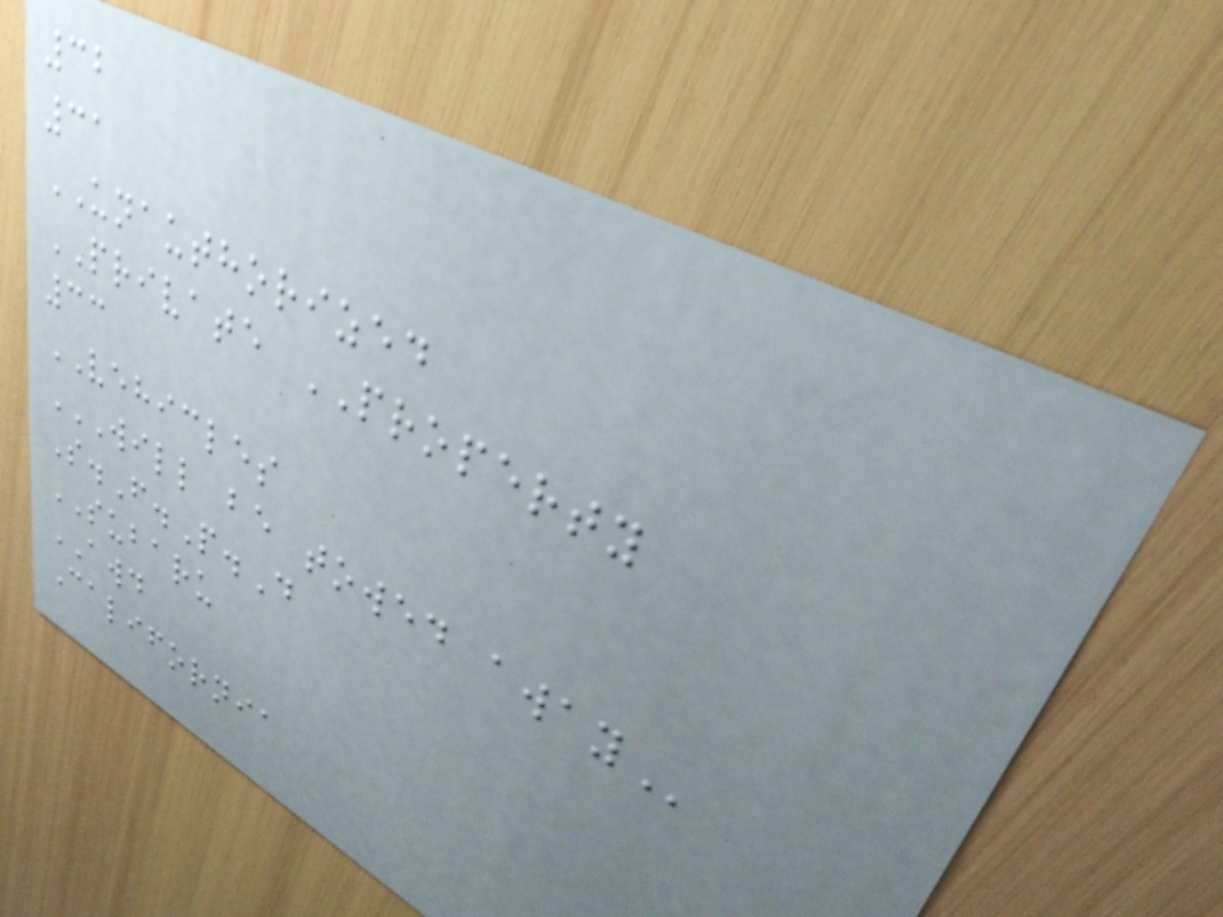32
31
UNAUTHORIZED
PRIVATE PROPERTY
33
VEHICLES
WILL BE TOWED AWAY
S.F.P.D
SUBARU
AWD
California
